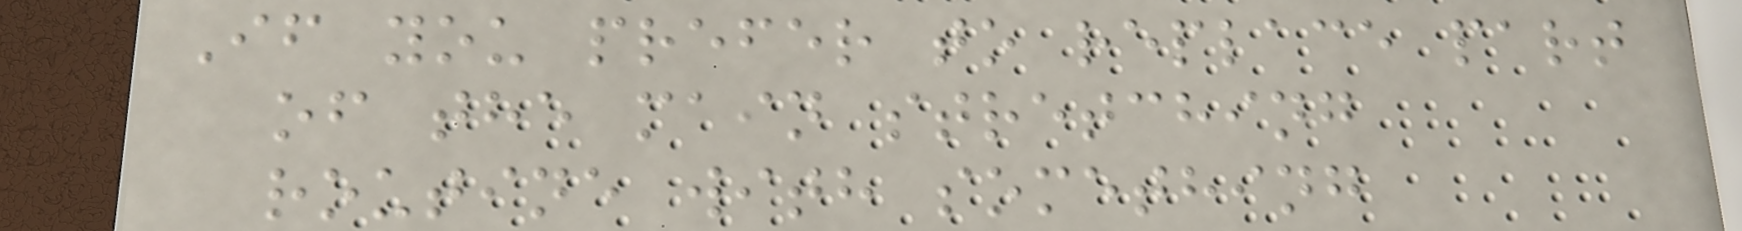If you prefer to replace part
of the main stretching
routine with something
